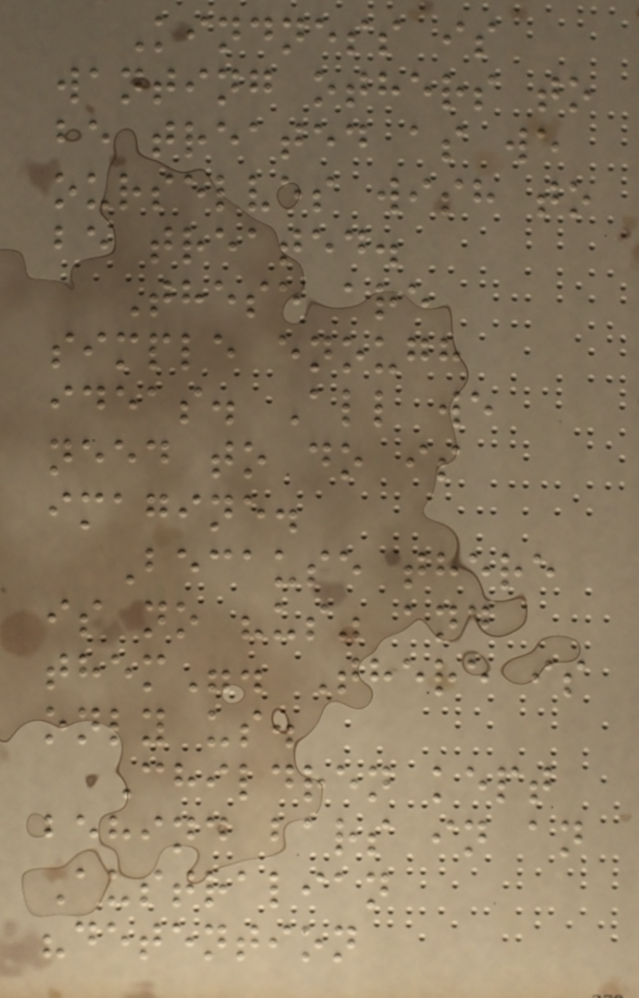Kindness is
wanting others to
be treated as we
ourselves wish to
be treated.
These are
simple enough
ideas. All we
need to do is
imagine.
Because there
is no "us" and
them". There is
only us.
Children kept
behind bars in an
Australian
"detention
